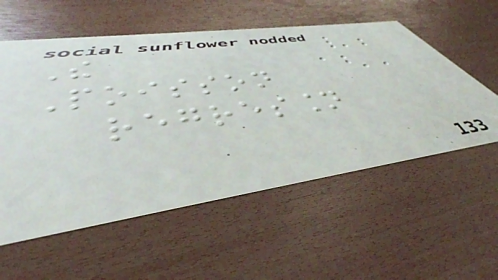The
Poisson
regression
